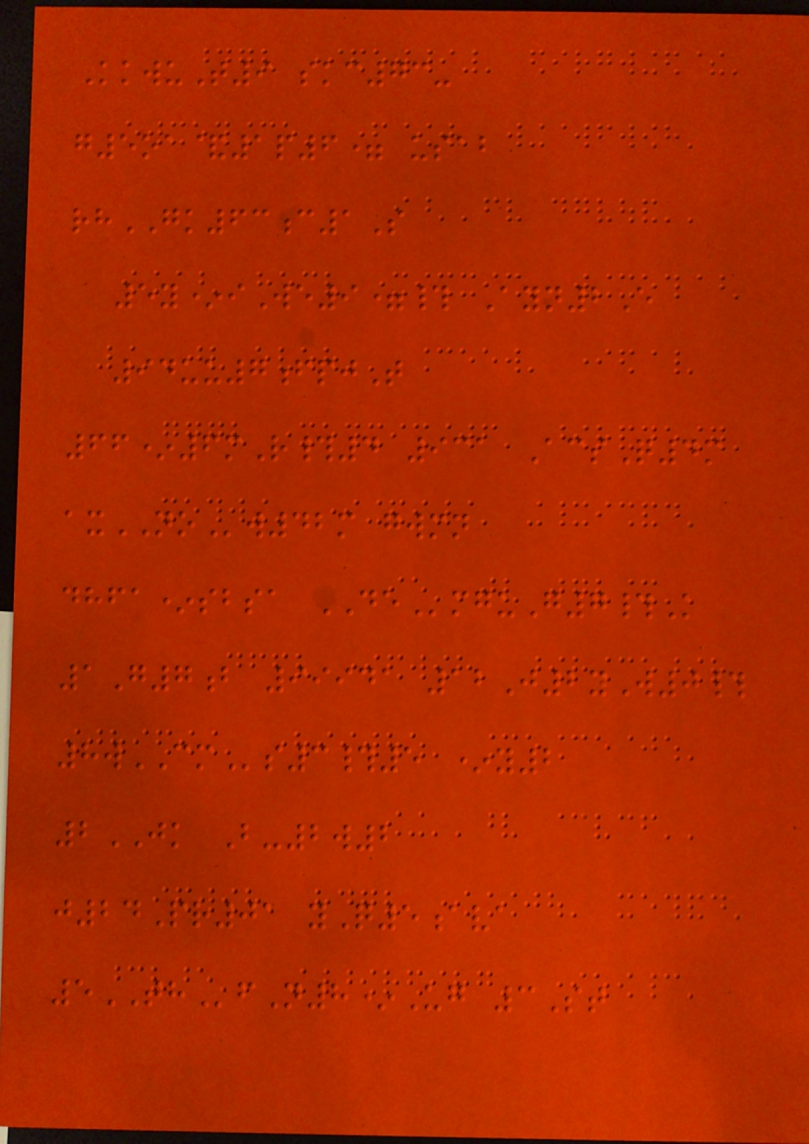KkwuT9 skc73-
g5oa&1p6= usab
rhGK63c1S
5y*iWe9=# Ayn2E
94uu7fpjT
66*6mR#4 931 AcsQ4m
axNOw42m gwmn
dhfa*sbsa DEmguG7#K
1G7b 99941 12J2yW0#
8wCMs3#5 *y2
2JK B-2w2
j24Pr01 yQ5ava
5THfN8*Ug 3St
